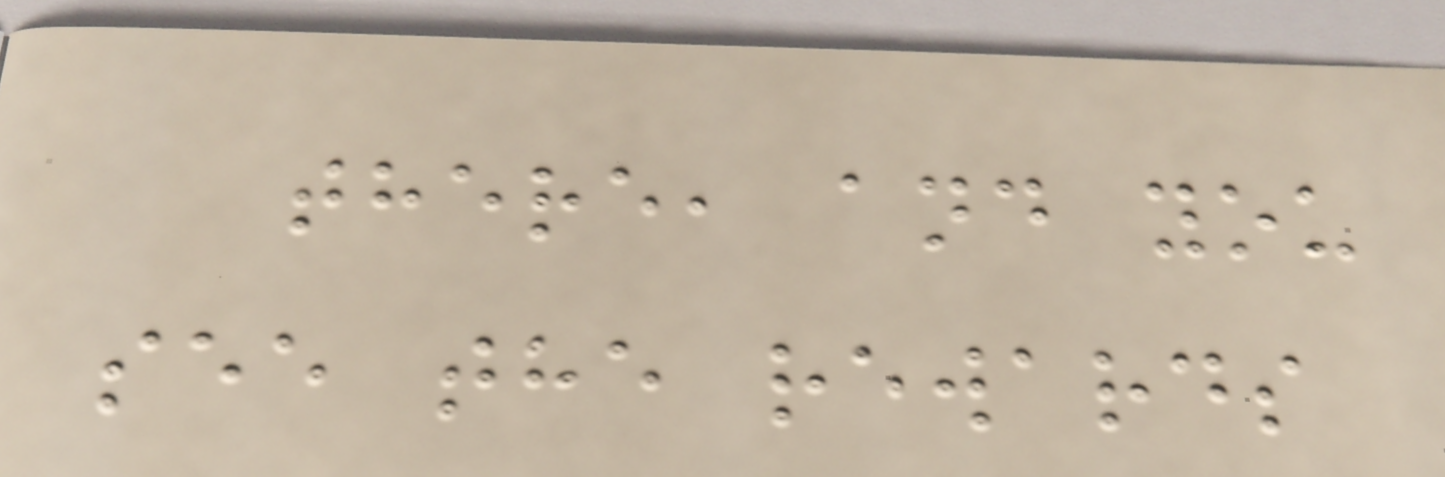there, and you
see the rewards
